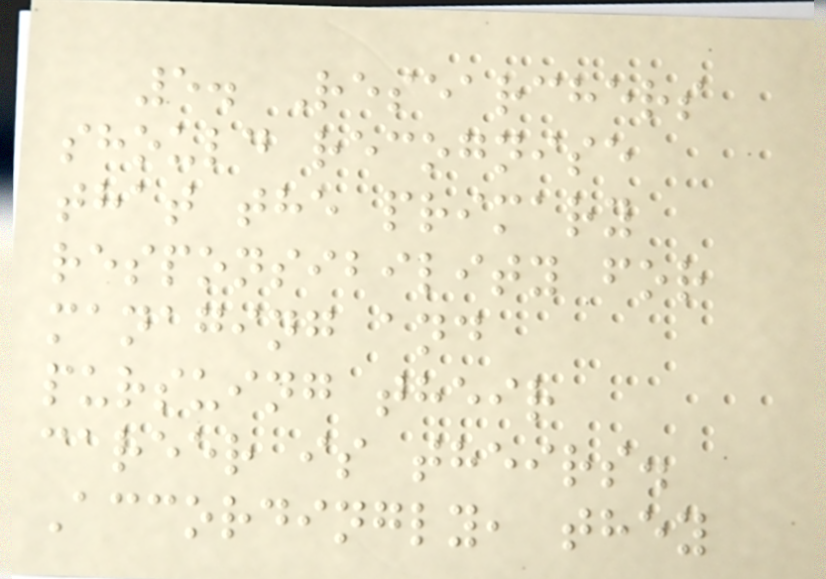5. Researchers
should recognise
that the primary
responsibility for
managing and
pursuing their
career is theirs.
Accordingly, they
